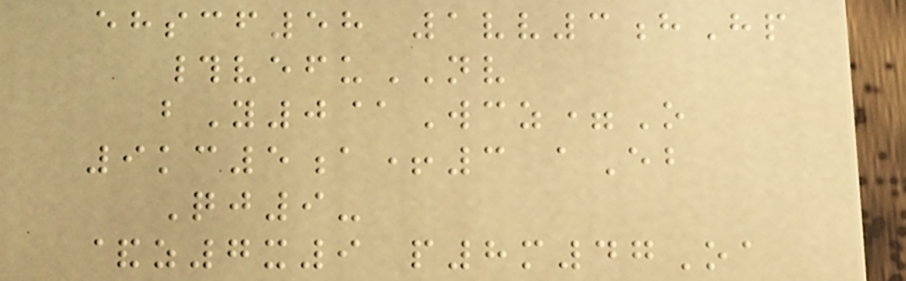ehscf58 1vv3hHp
#vefuNV
bY0@Wcz=O
9kc5a+3 aEb
Qj9-
&z7x9 p8m47Oa
